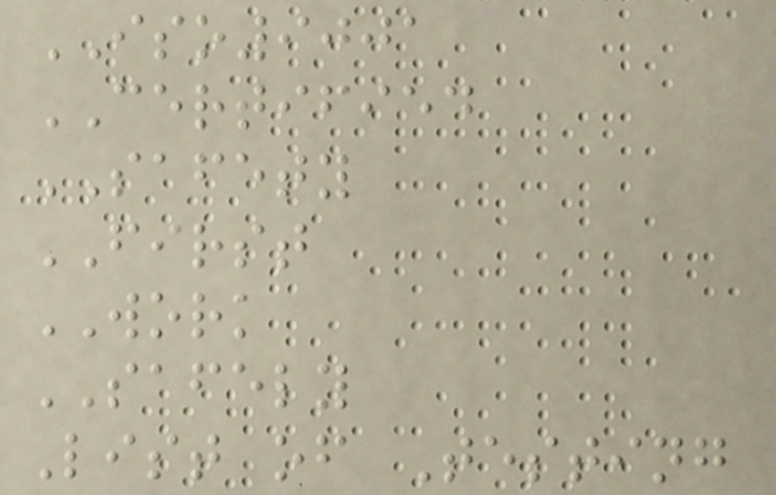ISO9001
CERTIFIED
SAFETY
FIRST
WORK
SAFELY
List of Testing
